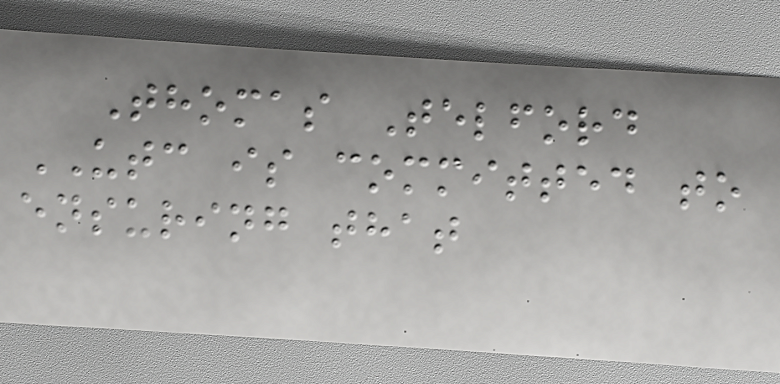Thomas Telford
UTC is committed to
ensuring that
